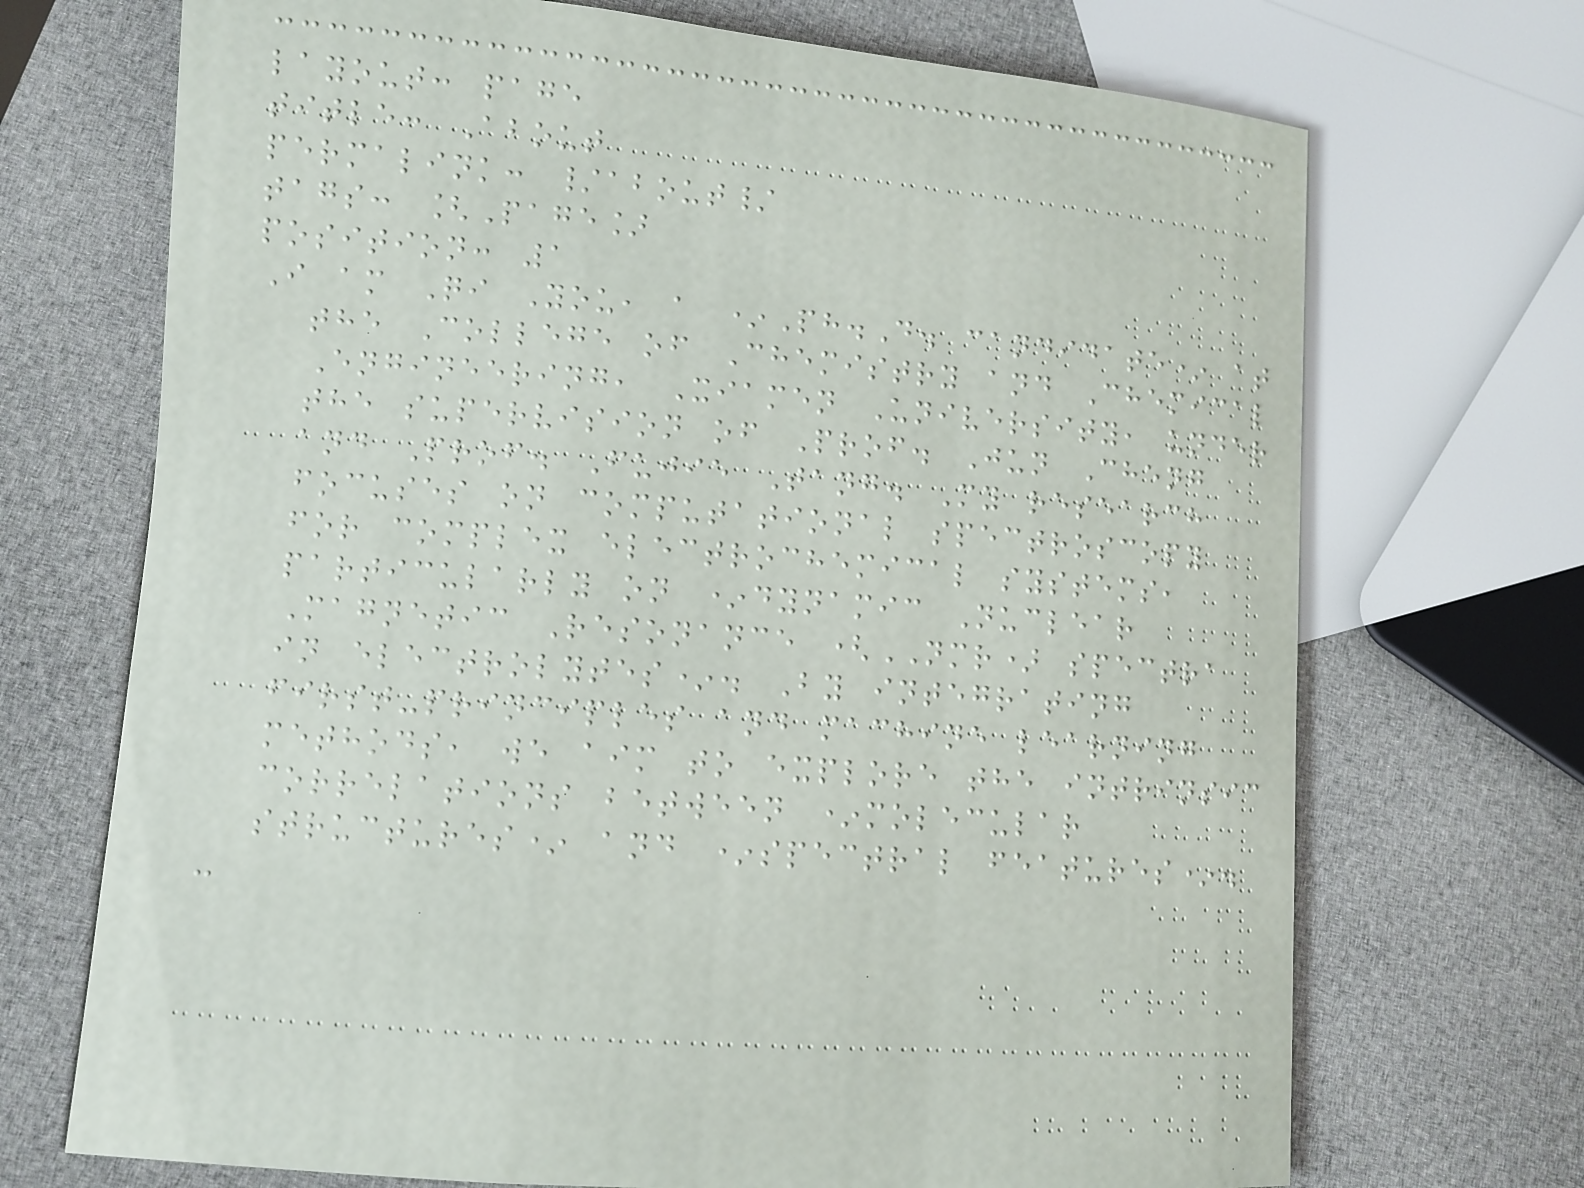layout: page
title: About
permalink: /about/
tags: [Page]
position: 1
I am Qi You, a *Ph.D. candidate* at
the College of Chemistry and Chemical
Engineering, Xiamen University, under
the supervision of Prof. Jun Cheng
and Prof. Fujie Tang. My research
focuses on computational spectroscopy
for complex electrochemical systems,
particularly on *dynamic Nuclear
Magnetic Resonance (NMR) spectra
in electrolytes*. By integrating
first-principles and machine learning
methods, we aim to explore the intrinsic
correlations between *molecular
structures* and *spectral features*.
-
